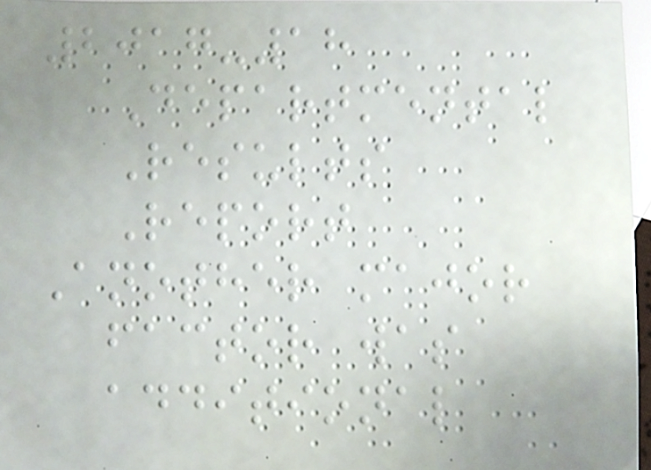2017-18
Departmental
Results
Report
Another major
factor was
additional
